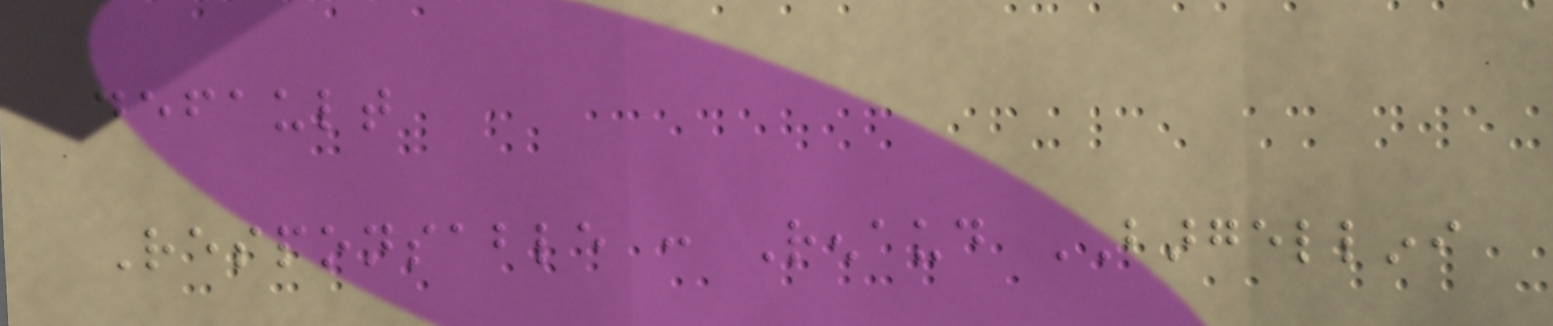default
Responsable : Renaud BARGELLINI
